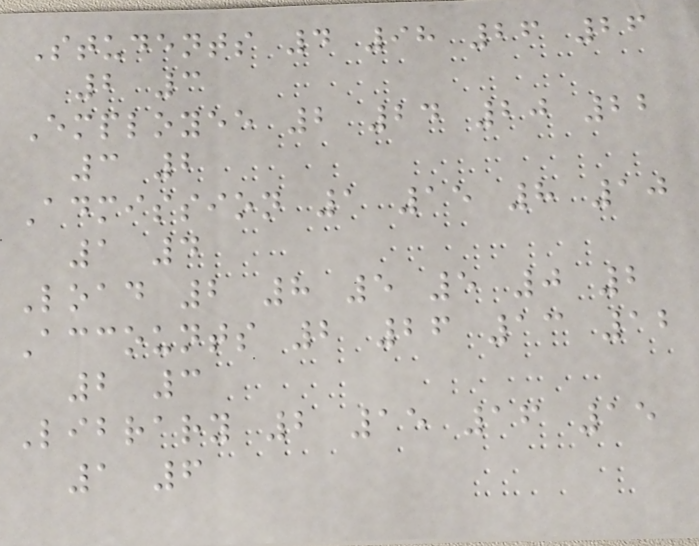Students 4 98 26 26
2 3
Employee 2 24 20 22
3 2
Admission 1 15 8 10
1 4
Load 2 8 5 5 0 2
Accounts 2 26 13 12
2 3
Library 2 15 16 15
1 6
